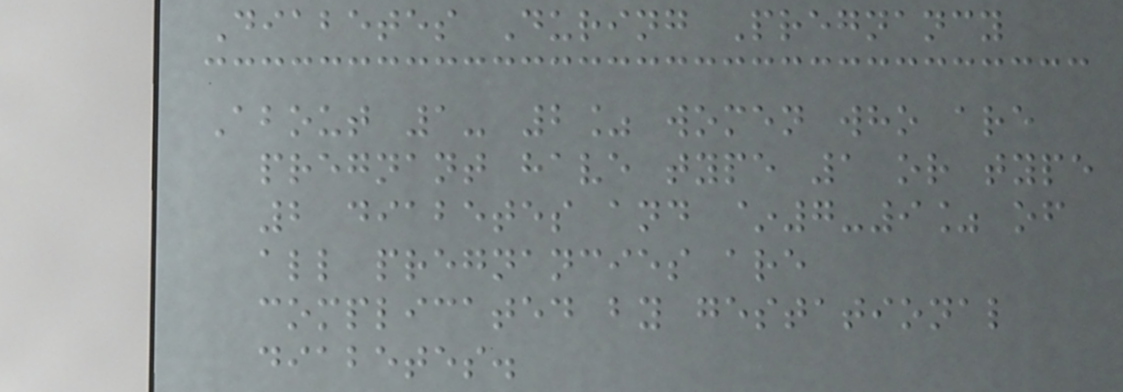Diabetes During Pregnancy
About 1- 2% women who are
pregnant have type 1 or type
2 diabetes and ~7-9% of
all pregnancies are
complicated by gestational
diabetes.
